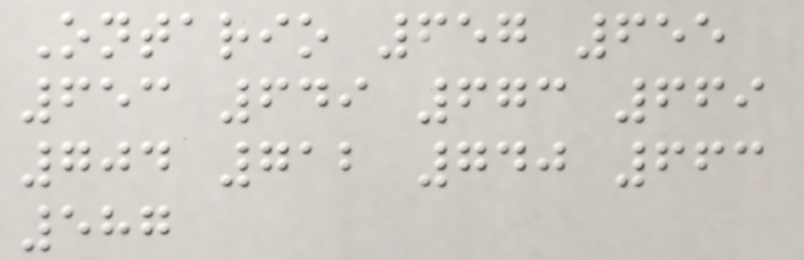Ontario 657 655
653 649 673 669
704 712 740 663
587
